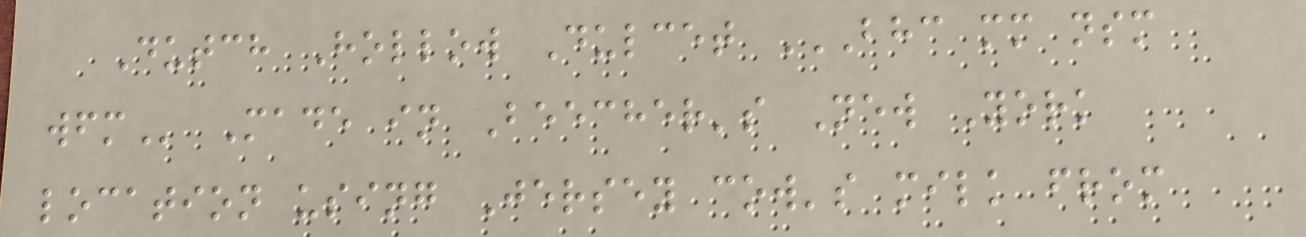Dutch Hollow Dulcet BHC MM NSM
WFM Made in Beecher's New York
location using Jersey cow's milk from
